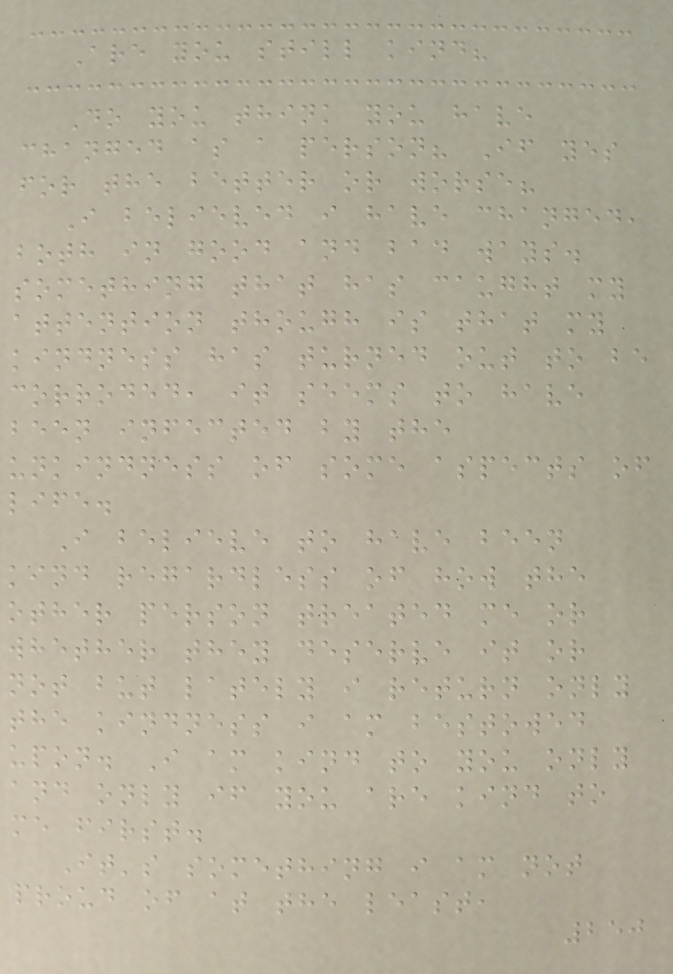Are you still kind?
Do you think you have
changed as a person? If yes
for the better or worse?
I believed i have changed,
both in good and bad ways.
something that has caught my
attention though is that my
kindness has turned out to be
corroded, it seems to have
been infected by the
unkindness of some aspects of
life.
I believe to have been
kind regardless of how the
other person treated me or
whether they deserve it or
not but lately i return only
the kindness i am bestowed
upon. I am kind to you only
and only if you are kind to
me first.
It's something i am not
proud of at the least,
250
